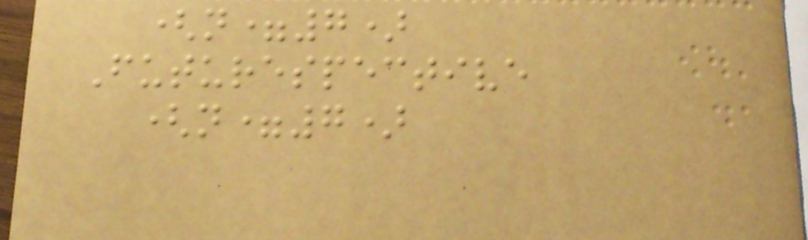(n=7)
Futurespective
(n=7)
